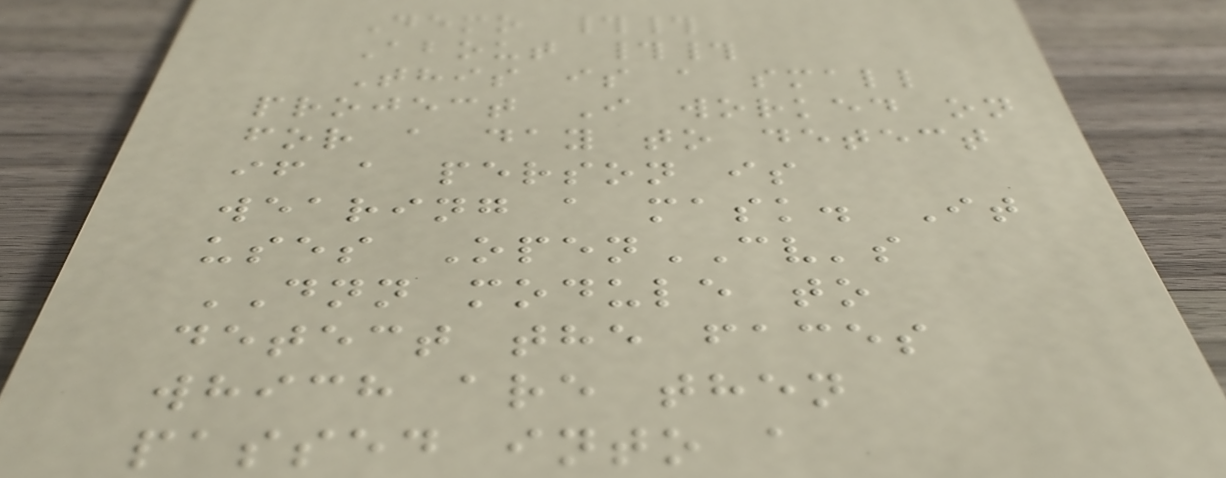Demo ##
About ##
This is a small
project I worked on
for a day to detect
if a person is
wearing a mask. It
uses OpenCV's
DNN module to
detect the faces
which are then
passed into a
